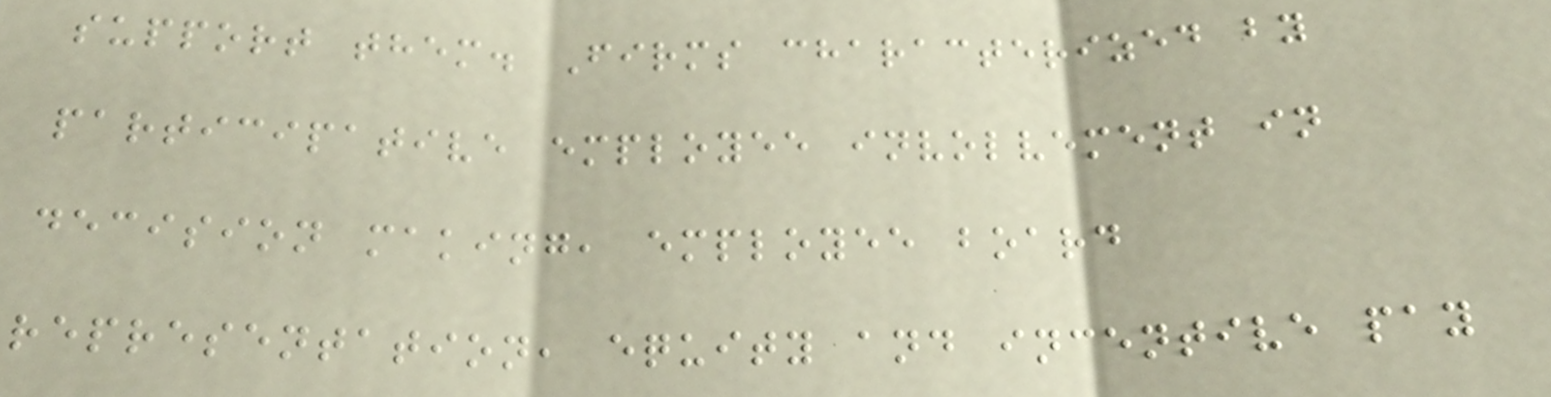support them. Firms characterized by
participative employee involvement in
decision making, employee board
representation, equity and incentive pay
